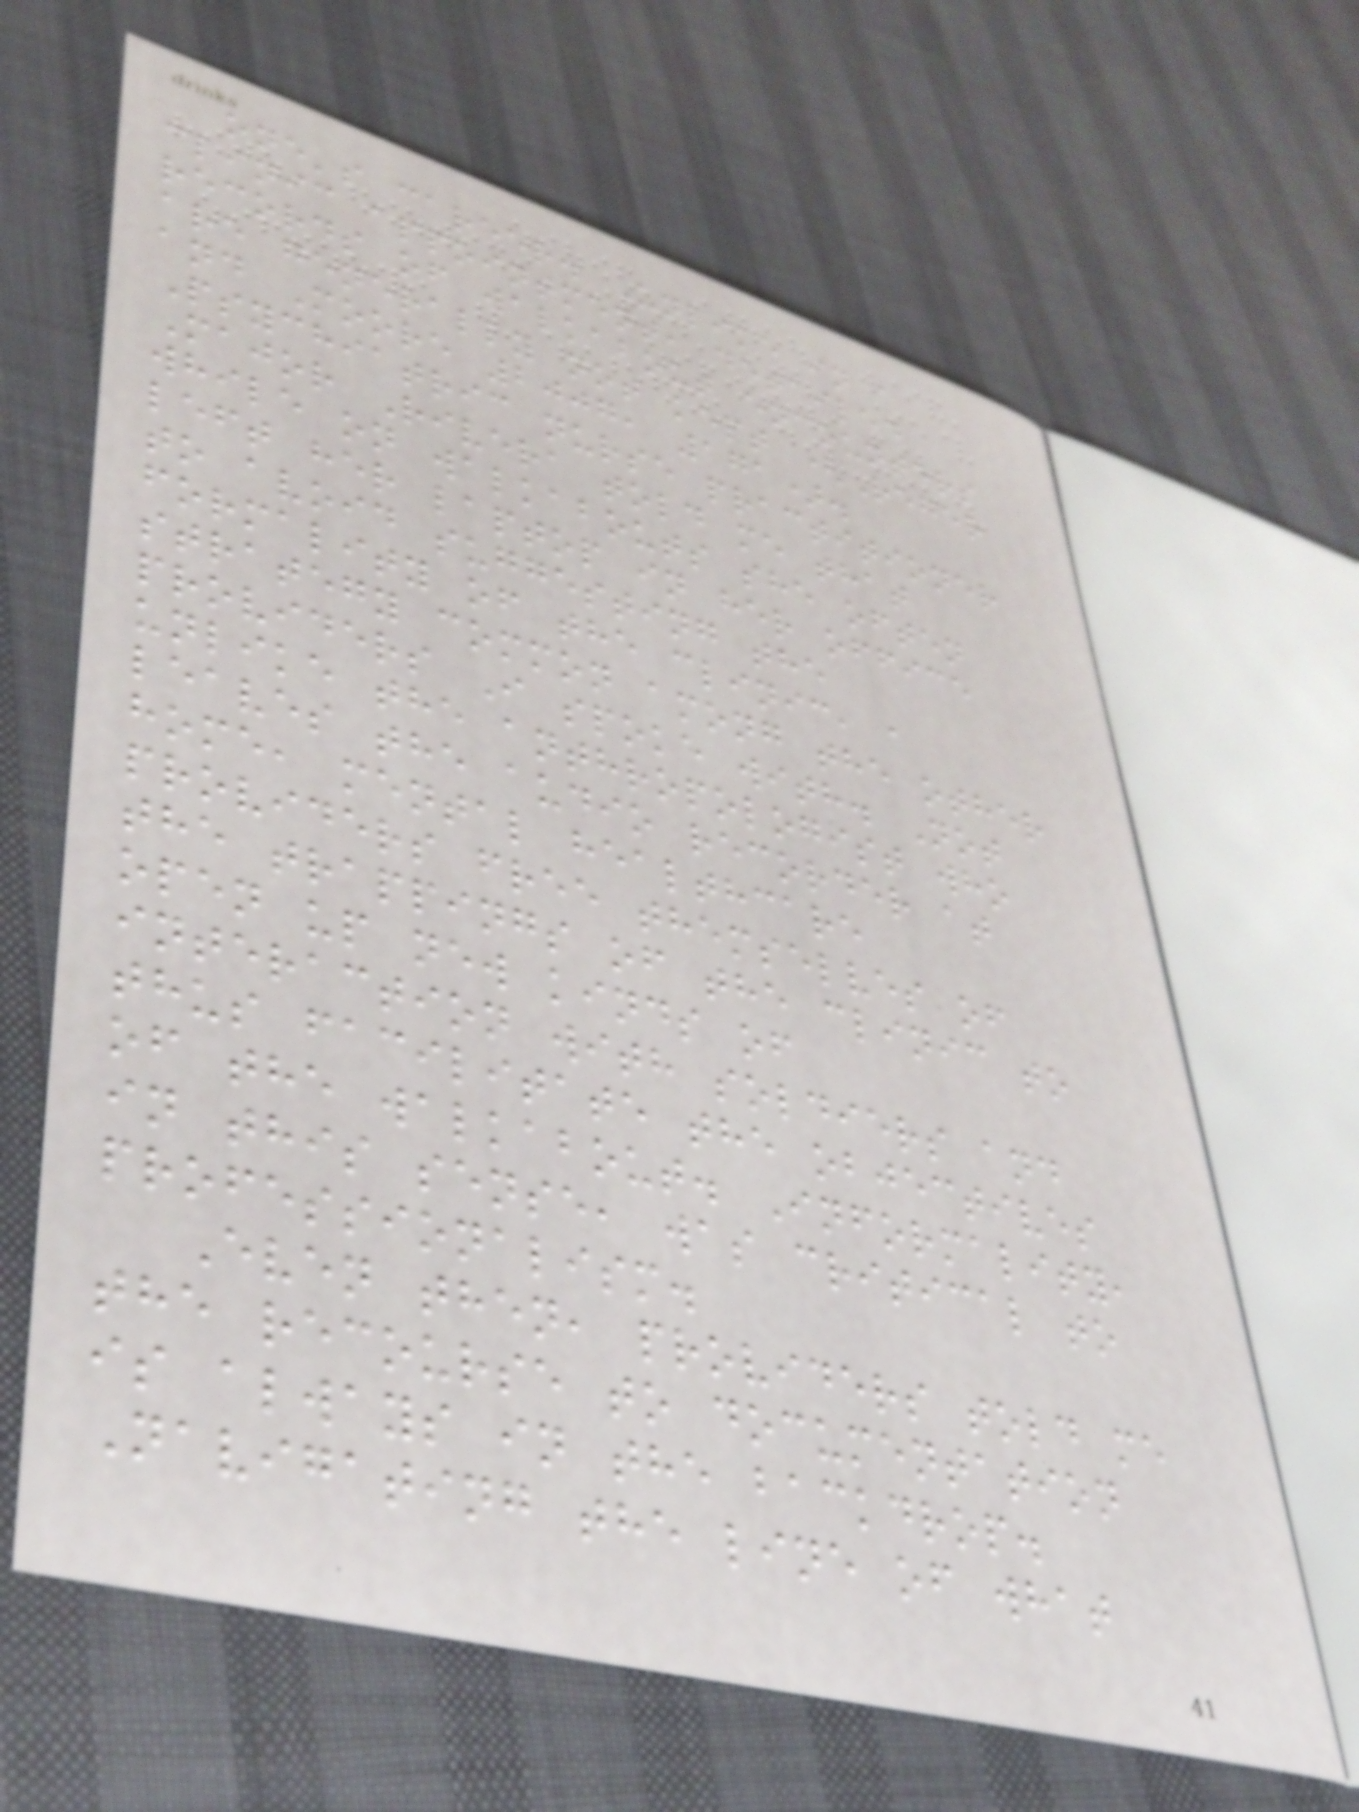one's career. Unlike in a
clinic appointment, detailed
records of walkabout encounters
are generally not kept (Reger
and Moore 2007, 171).
Psychiatric nurse practitioner
Major Rivera told me that
while on walkabouts she often
left her laptop in her office
to avoid suggesting the
formality of the clinic, a
strategy common among the other
providers I spoke with. Not
unlike the anthropologist who
leaves the audio recorder at
home, mental healthcare
providers free themselves of
the trappings of the clinic to
open up new kinds of
interaction with soldiers and
thus facilitate the objectives
of the walkabout. Informality,
in this sense, was critical to
professionalism.
Even then, providers told me
the recourse to documentation
is always in the backdrop.
Navigating the line of what
